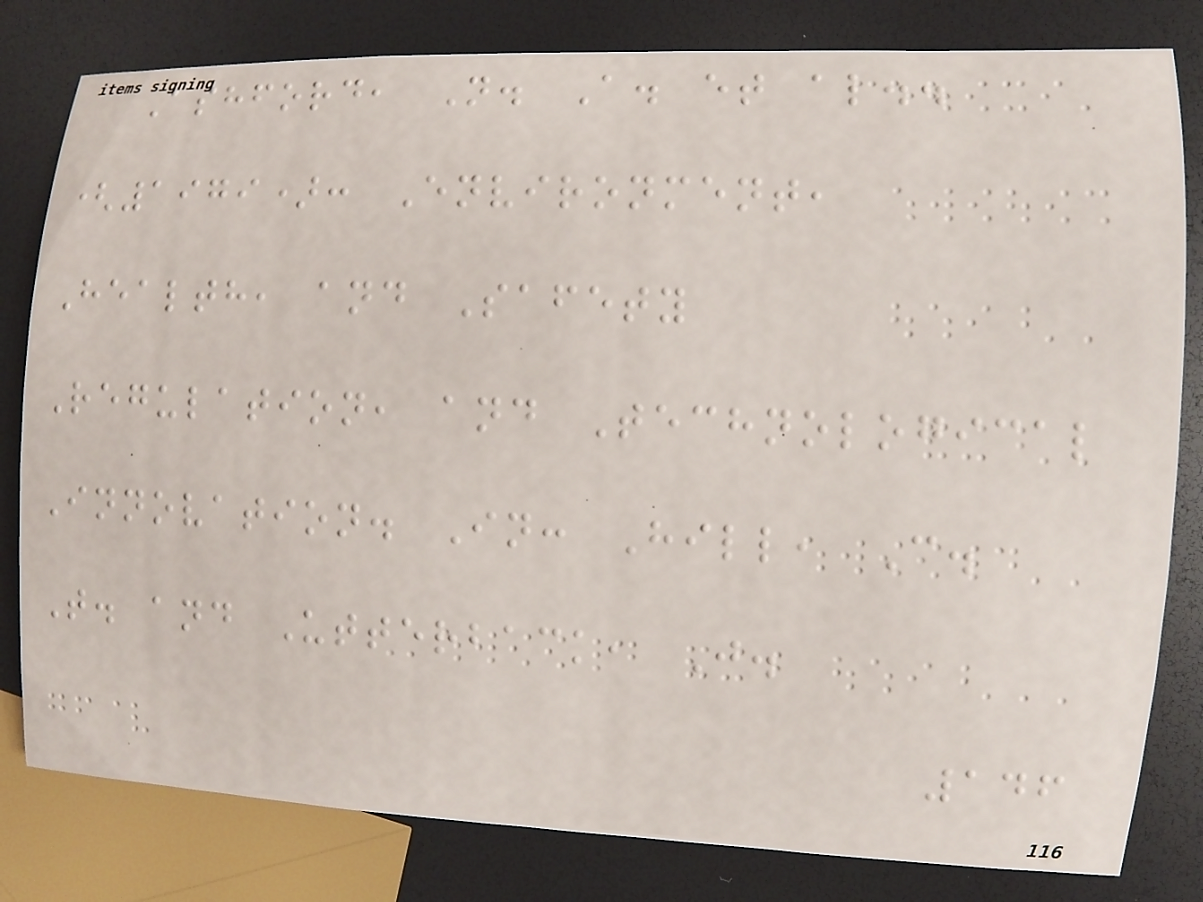Ashford, N. A. et al..
(1979): Environment,
Health, and Safety
Regulation, and Technological
Innovation. In: Hill, C.
T. and Utterback, J.
146
